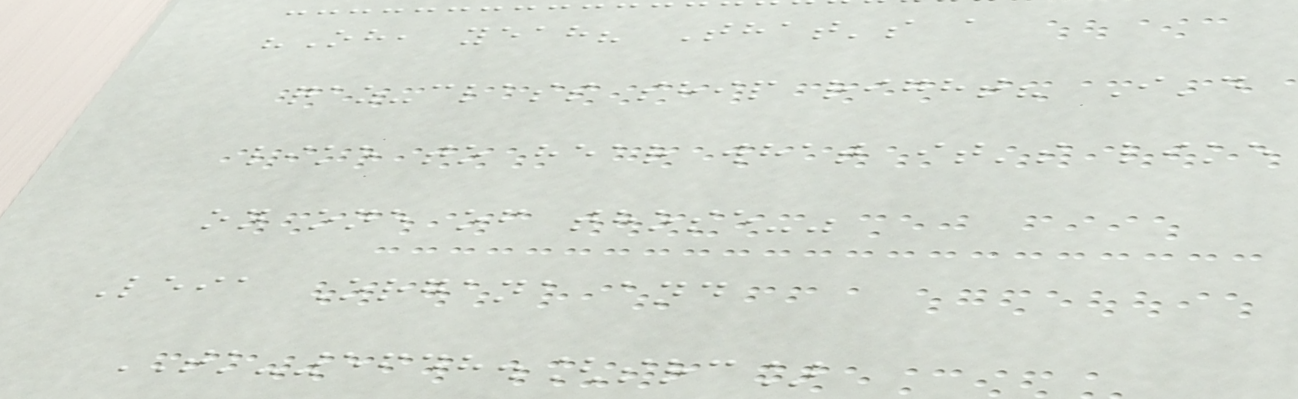"Oh, yeah? That's a
qaz-class ship right? I'd
like to hear what it's like
on one of those-"
Leia Organa and
TK-5648.[src]
